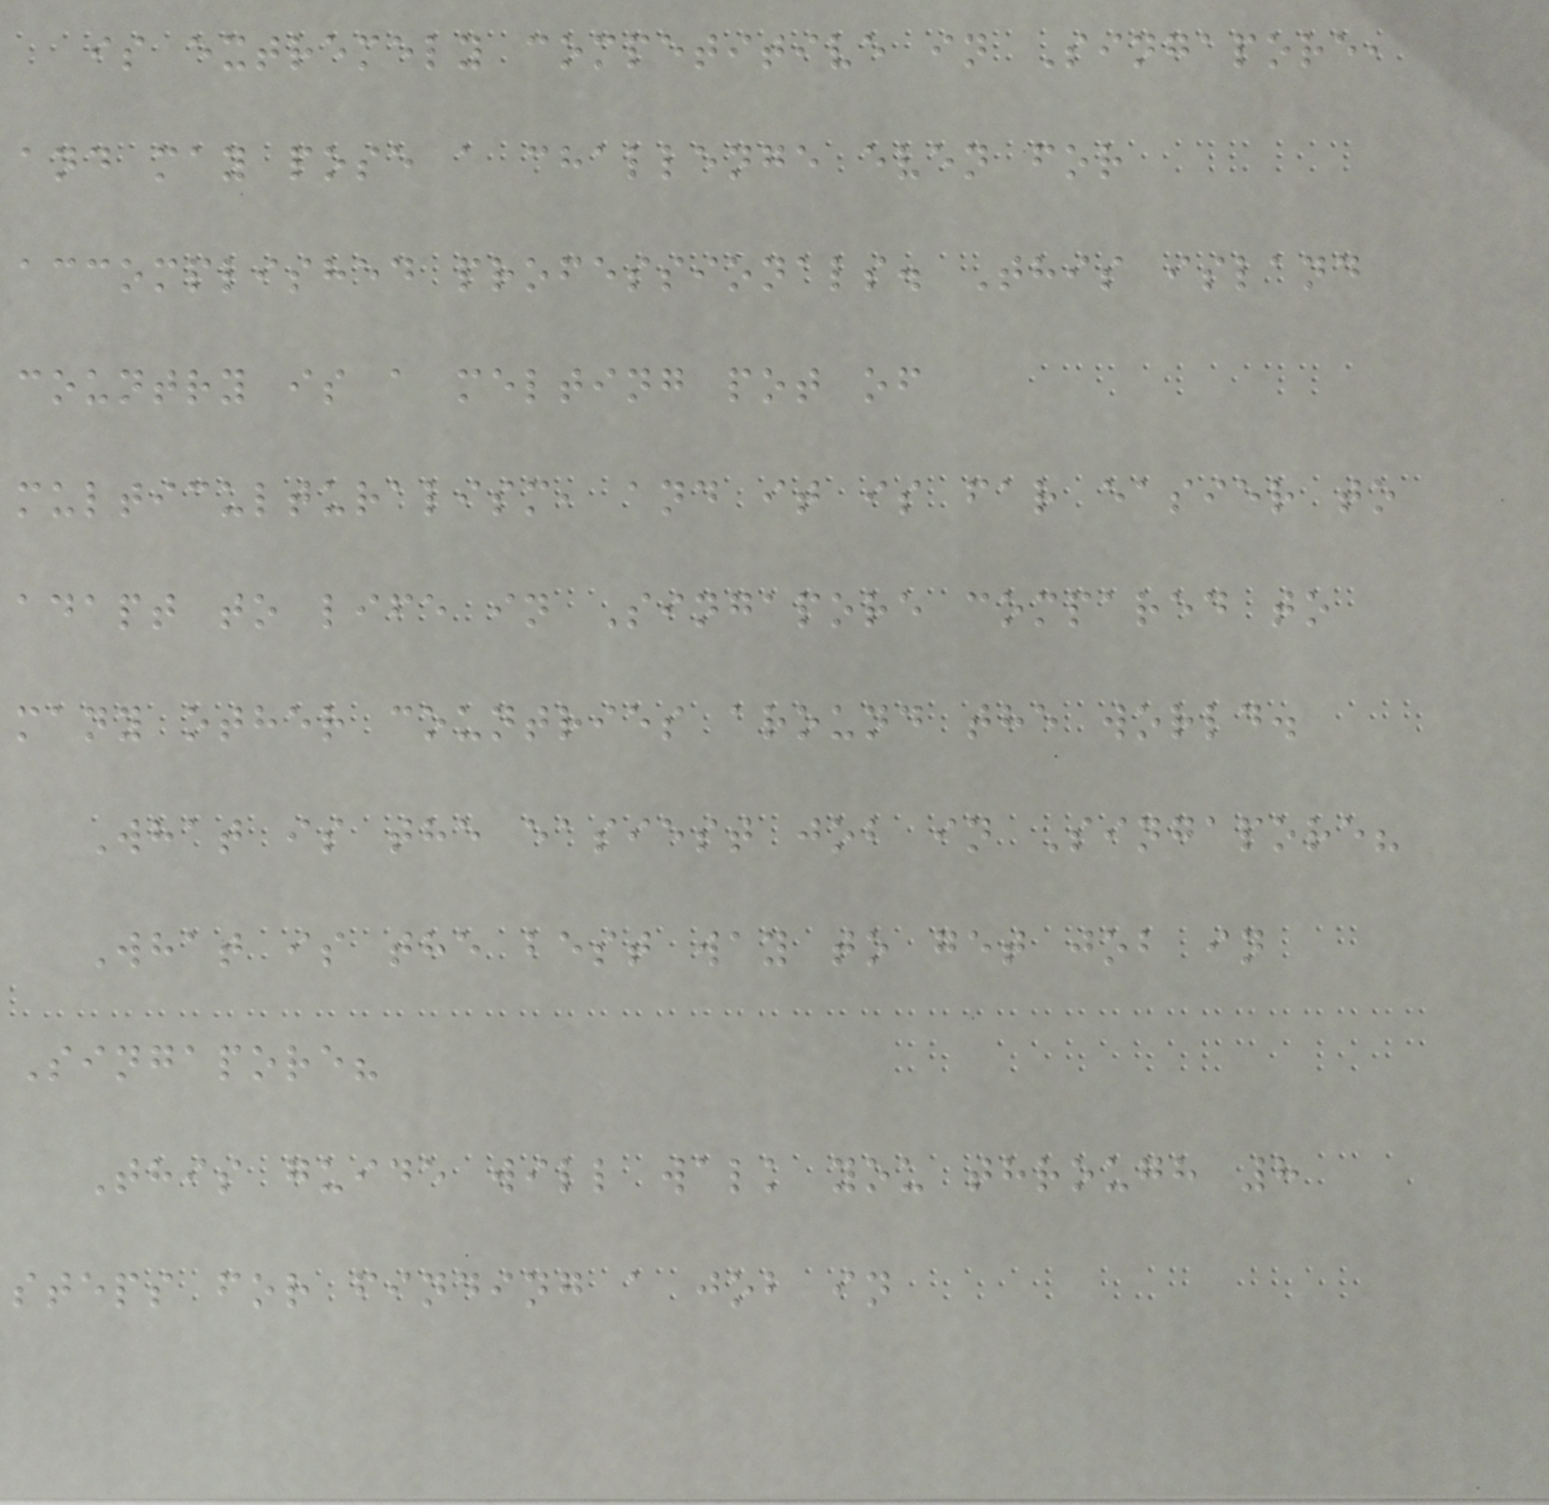is extremely competitive in Singapore,
and may pose a challenge even for
accomplished professionals. This island
country is a melting pot of
multiculturalism, and it is far easier to
adapt to life in Singapore compared to
many other countries around the world.
What is the easiest job in Singapore?
What is the best way to get job in
Singapore?
This guide will walk you through 8
steps for finding a job in
